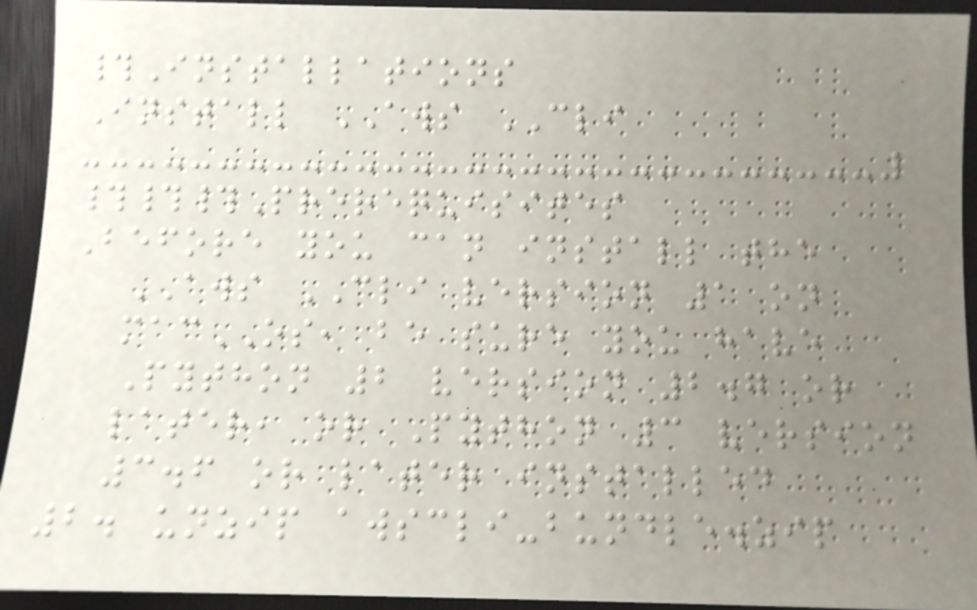#Installations
Install AWS CLI
###Prerequisites
Before you can install the
AWS CLI version 1 on
macOS, be sure you have
Python 2 version 2.7 or
later, or Python 3 version
3.6 or later installed
2. unzip awscli-bundle.zip
